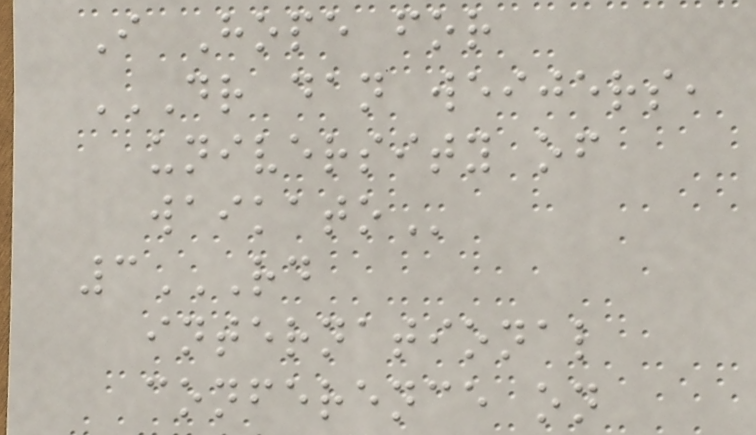I Hope for
DR DAN WEIJERS,
UNIVERSITY OF
WAIKATO
3RD
INTERNATIONAL
CONFERENCE ON
